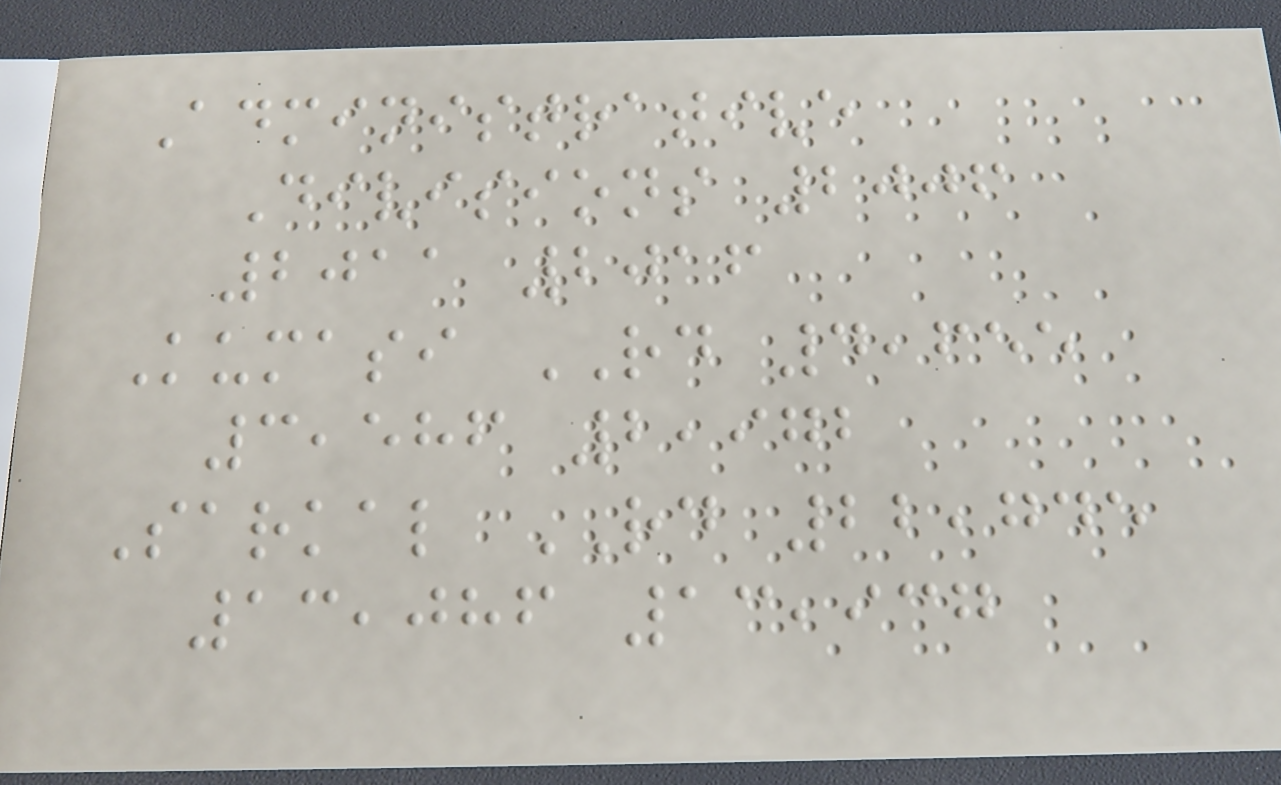Administrative
Divisions 2006
2011 2016
Kumasi RD 4,655
3,586 2,972
Sarkal RD 22,745
13,086 13,937
